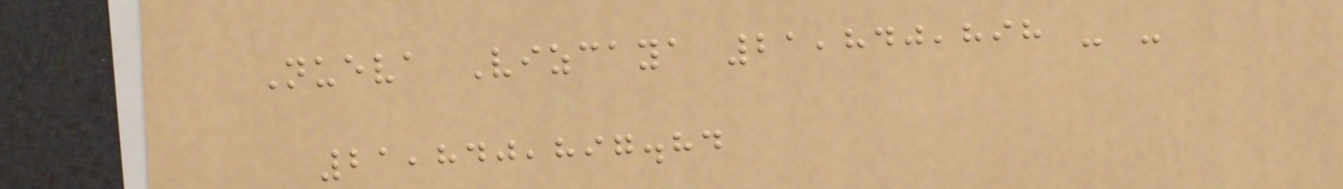Nueva Vizcaya 21,840,898 - -
21,840,897.84
